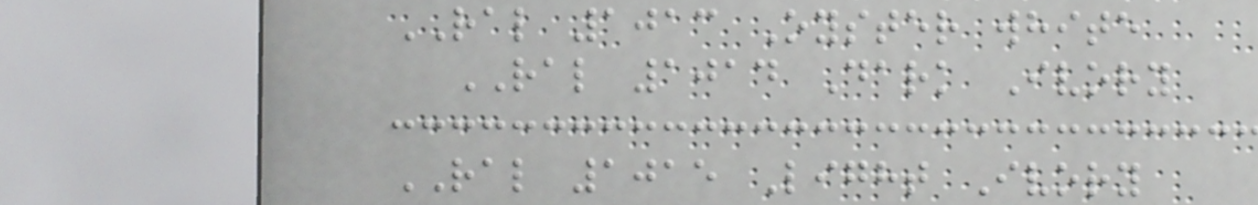RAL 1013 Oyster white
RAL 1014 Dark Ivory
RAL 1015 Light Ivory
